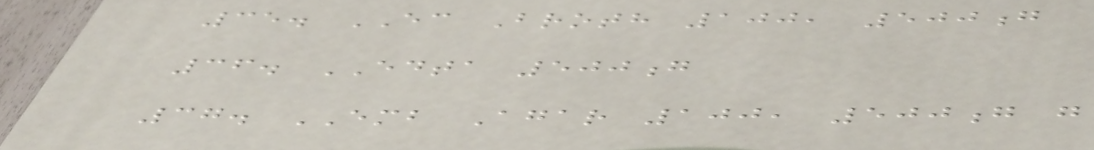35. EC Broth 100, 500g
36. EDTA 500g
37. EMB Agar 100, 500g g
